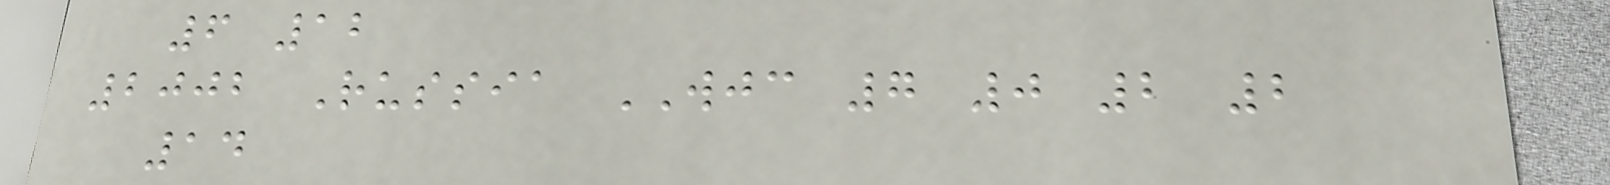6 12
2002 Russia WJC 7 0 2 2
14
